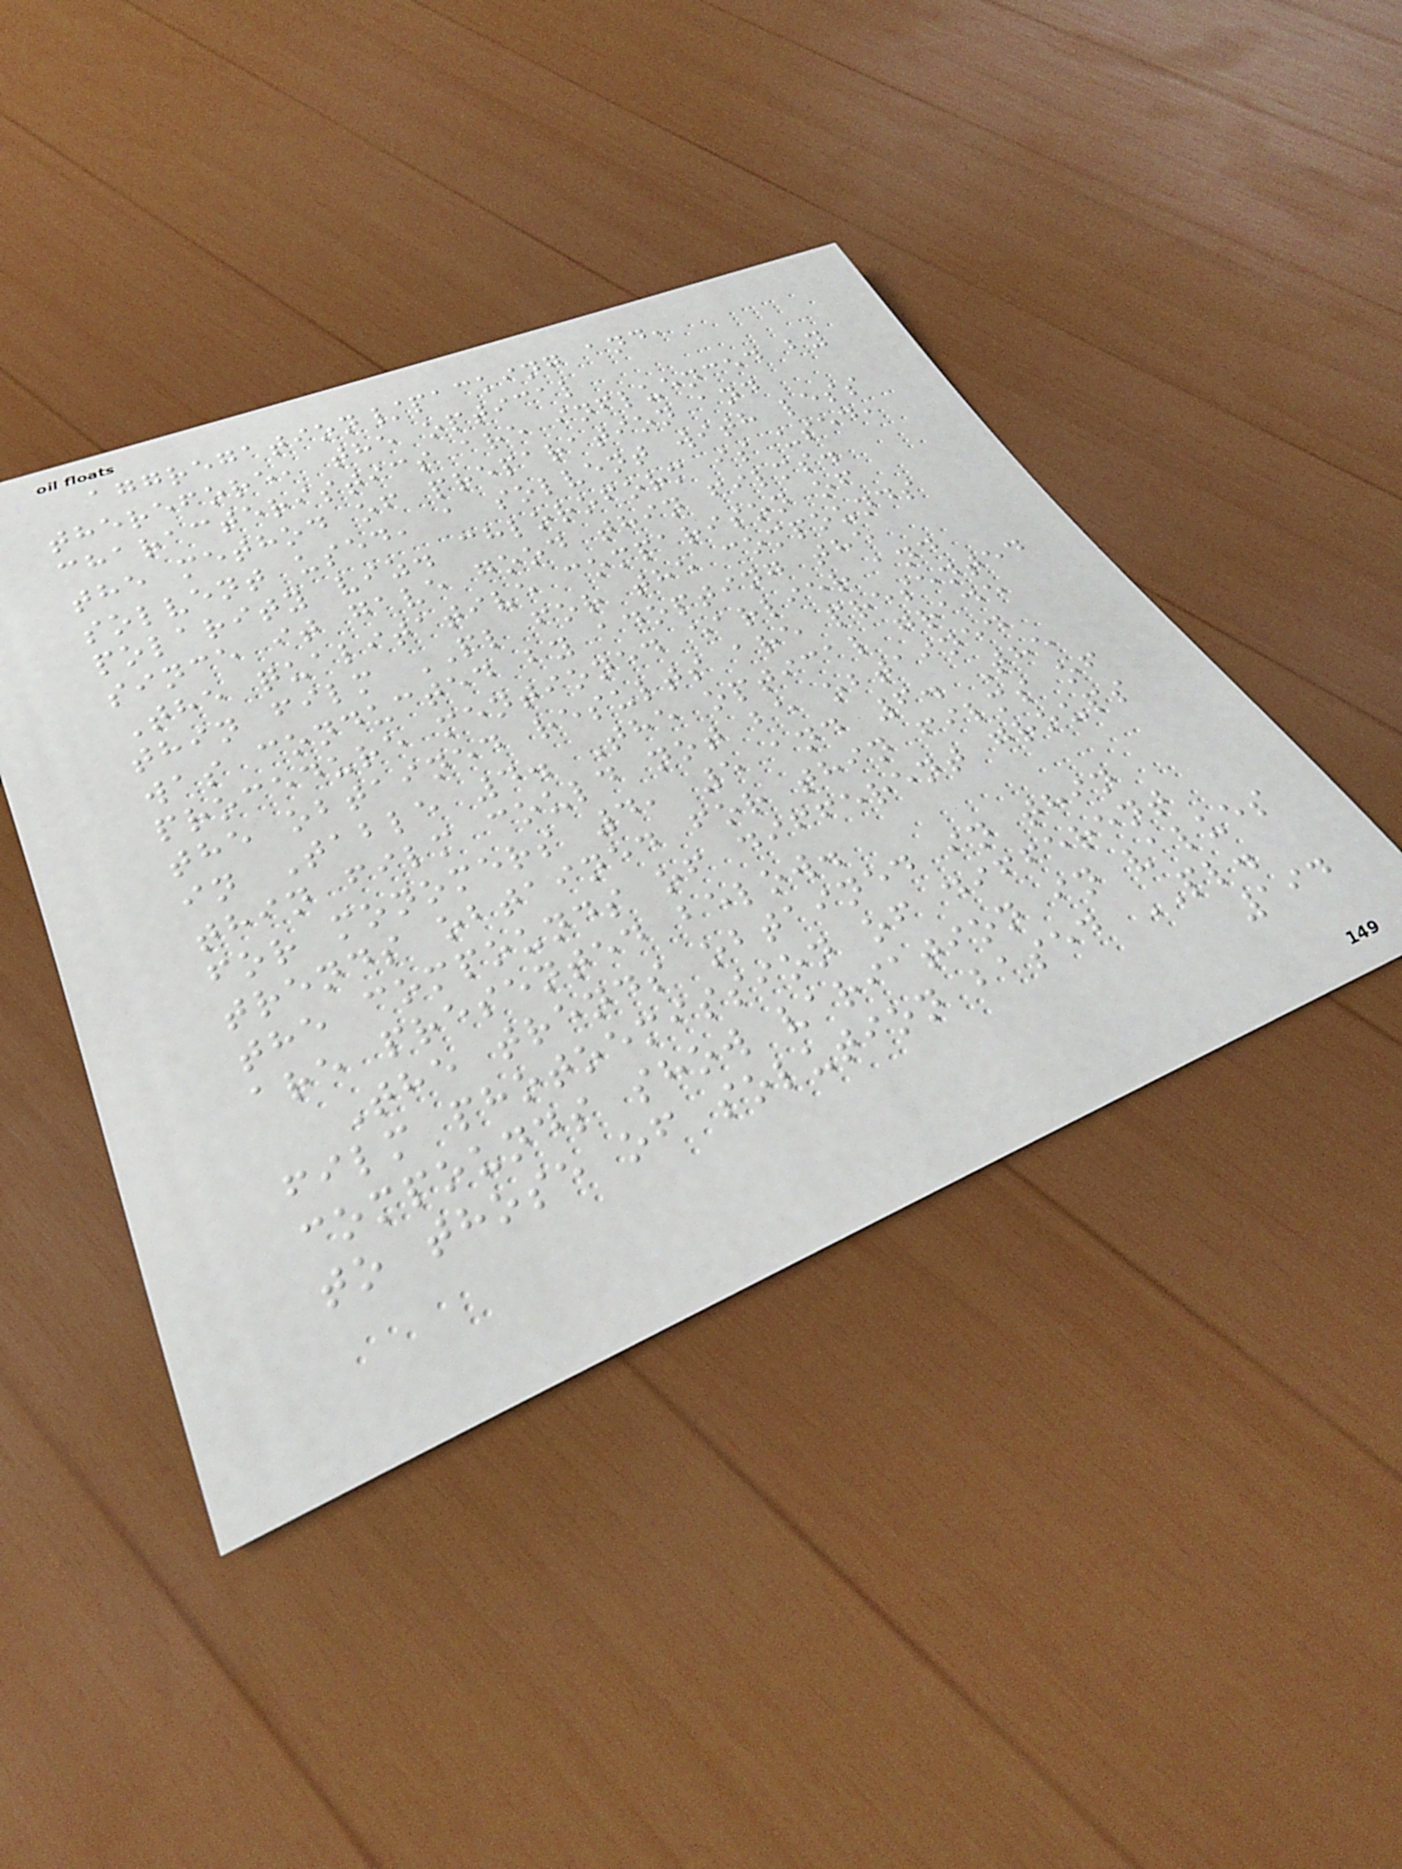aggregation/packing and,
therefore, the optical
characteristics are influenced by
the method of preparation and
solvent used, a solvent with less
polarity viz. chloroform is used,
since it gave good thin films.
The qualitative comparison of
thin film PL for the compounds
was conducted by adopting the
procedure mentioned earlier and
the obtained results are presented
in Table 4. The optical grade
thin film could not be obtained
for monomers 4, 5 and 6. The
trends obtained for thin films of
the compounds of different groups
are presented below.
The trends obtained in thin
film photoemission of different
compounds show variation in values
to those of solution based PL.
194
